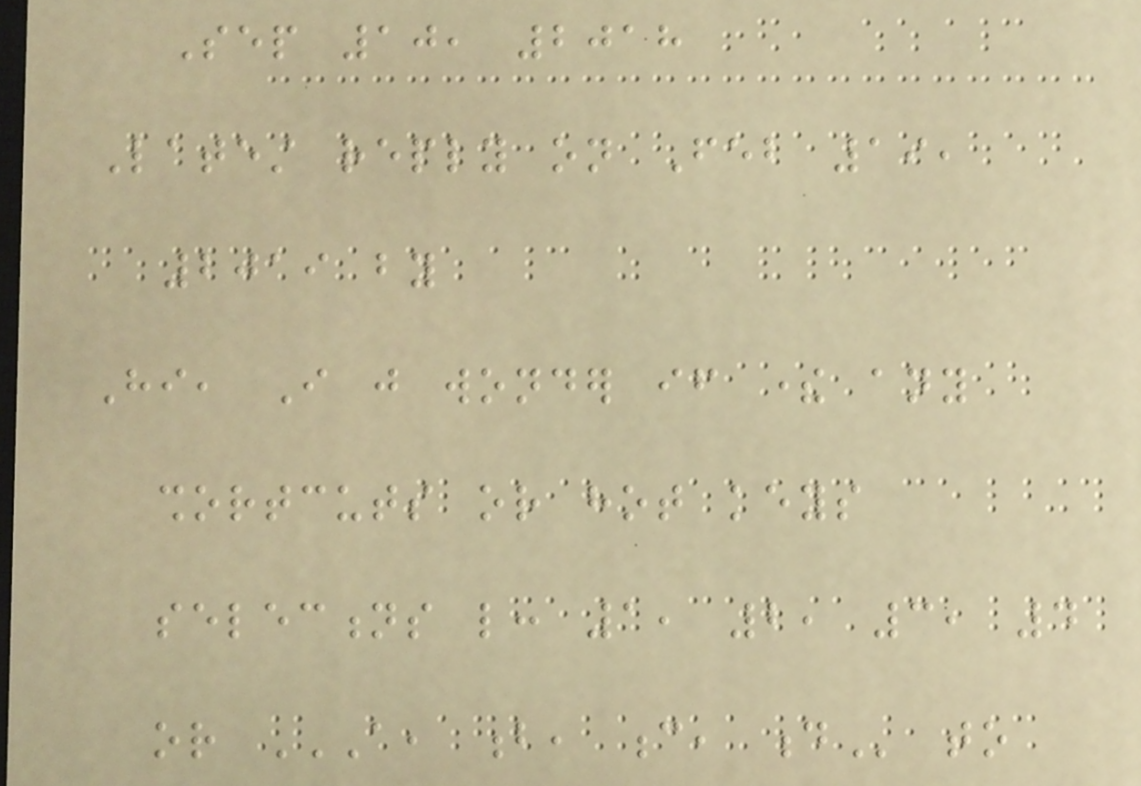Sep 10, 2018
Latest reply on Feb 19,
2019 by
Hi, I just wonder if there any
shortcuts or hot keys
selections like: 1, 2, 3, 4
or A, B, C, D to
